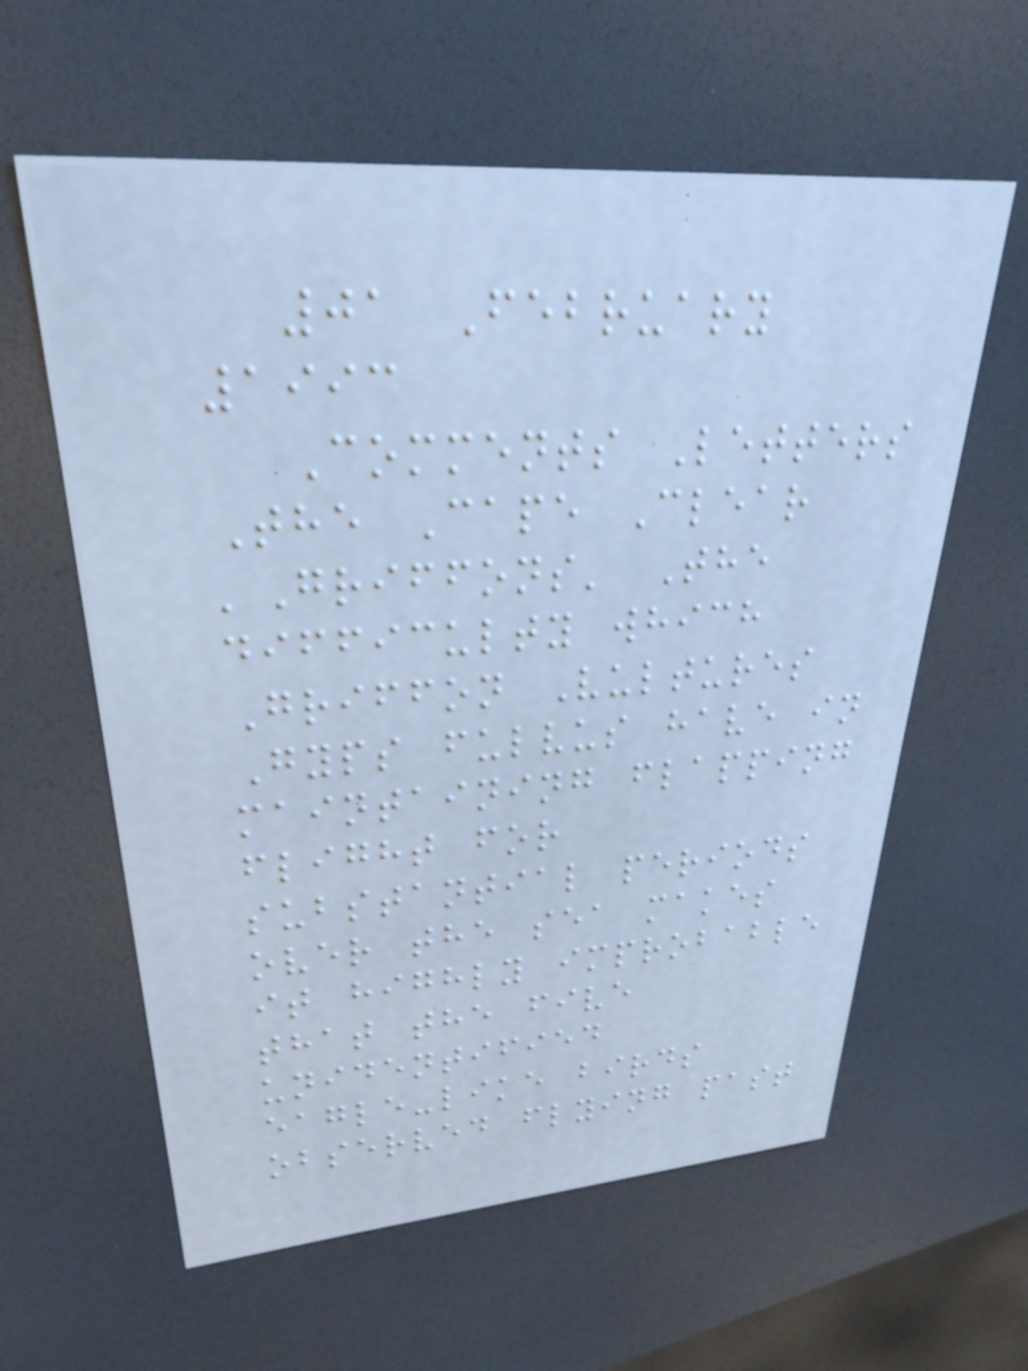01 February
1993
Comments Letters
The Cape Clear
'Griffons' The
difficulty which
Griffon Vultures
Gyps fulvus have in
maintaining flapping
flight for
substantial periods
over the sea makes
it highly improbable
that the five
unidentified
eagle-like birds
observed flying past
